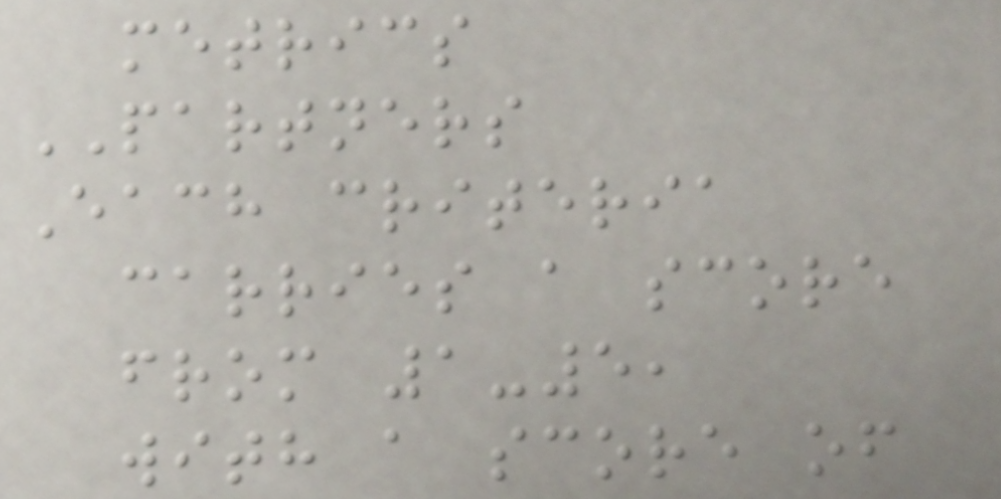metrics
PARTNERS
Each criteria
carries a score
from 1-5,
with a score of
